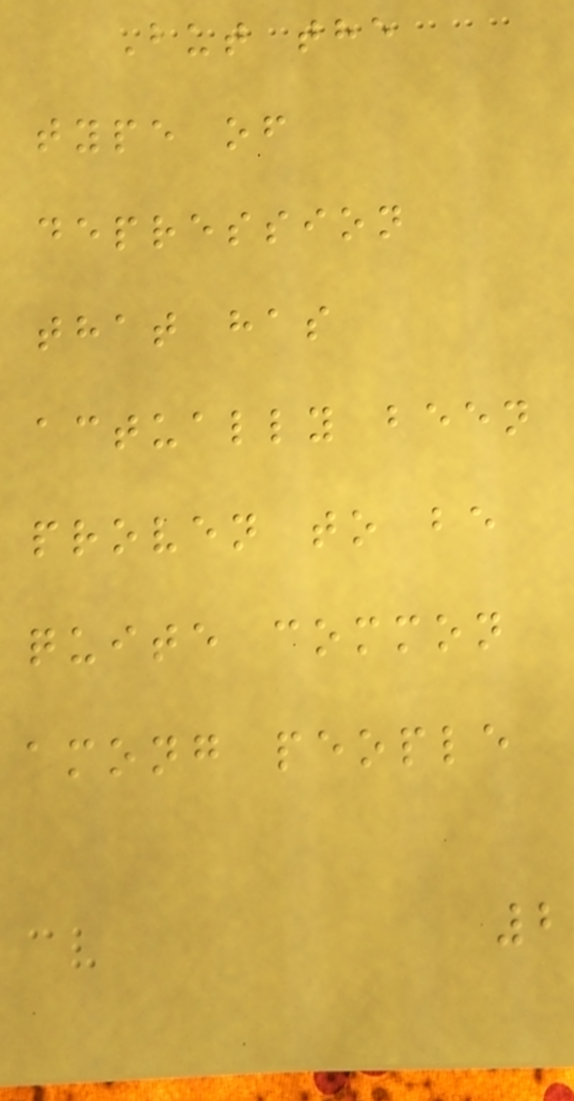But the
type of
depression
that has
actually been
proven to be
quite common
among people
2
